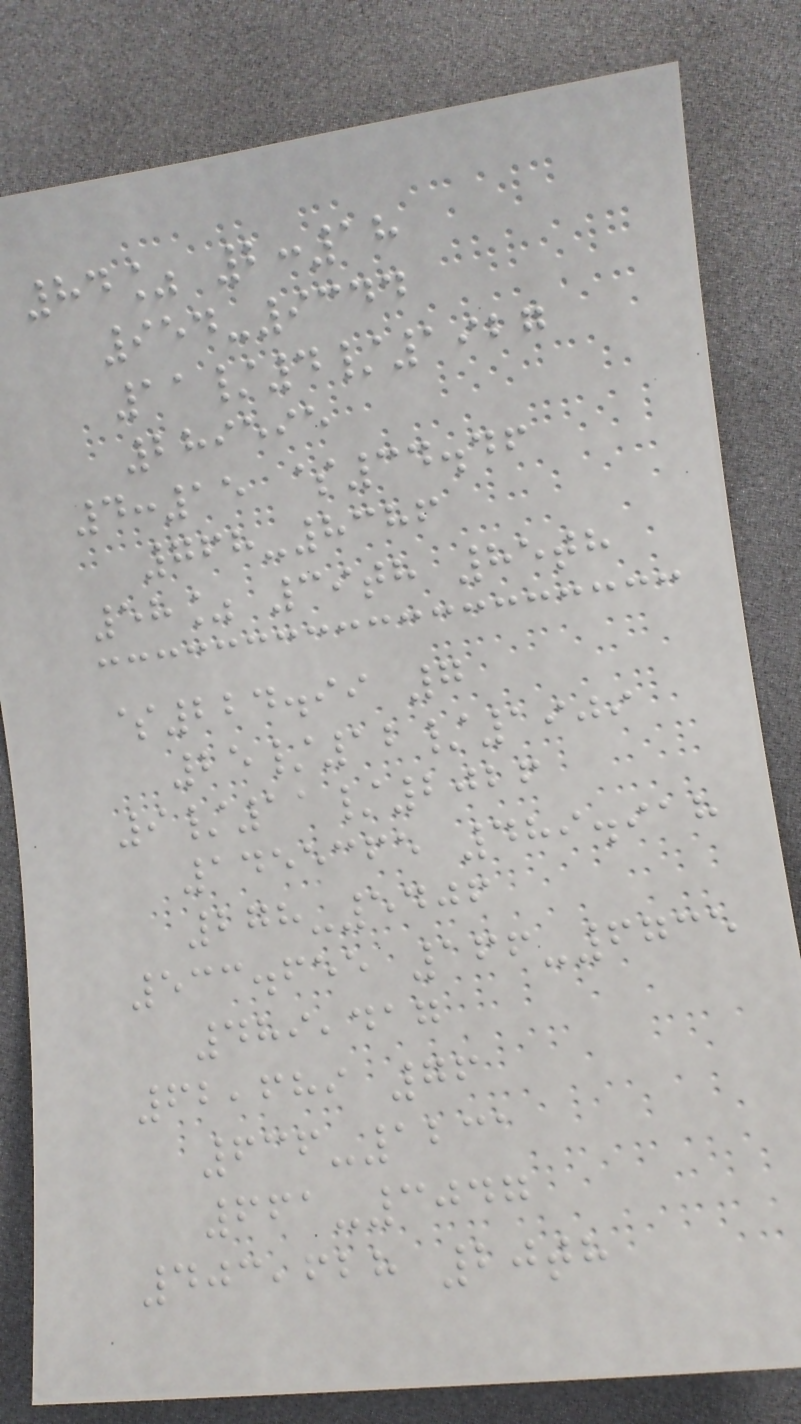84% 2:18
954-9344
11/4/1927
289595
4:15 $34.46
768-8386
58% 39th 85th
$224.99 7
25/12/1909
9/11/2026
1455365 489.918
278-5406
533.655 166-6735
489,417
62,689 76
636-1231
661-3047
403,628 20th
